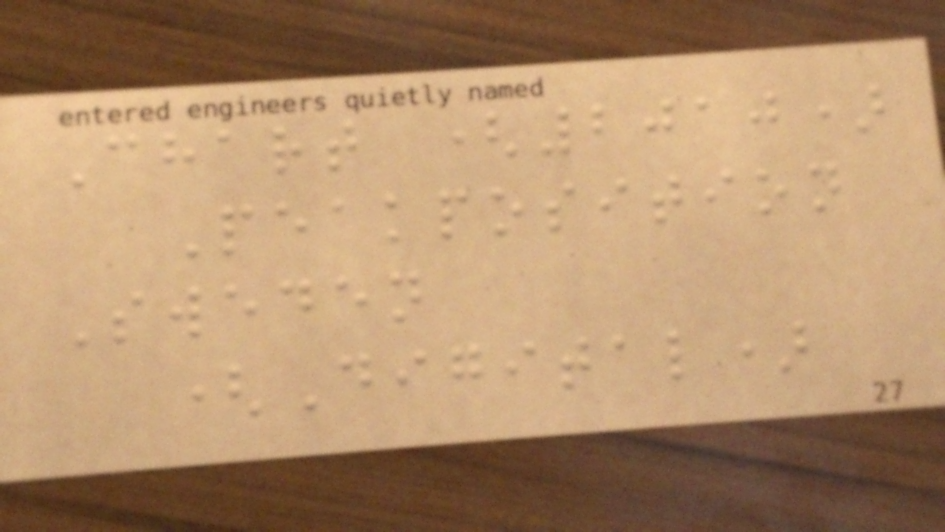Chart (2010)
Peakposition
Sweden
(Digital)
